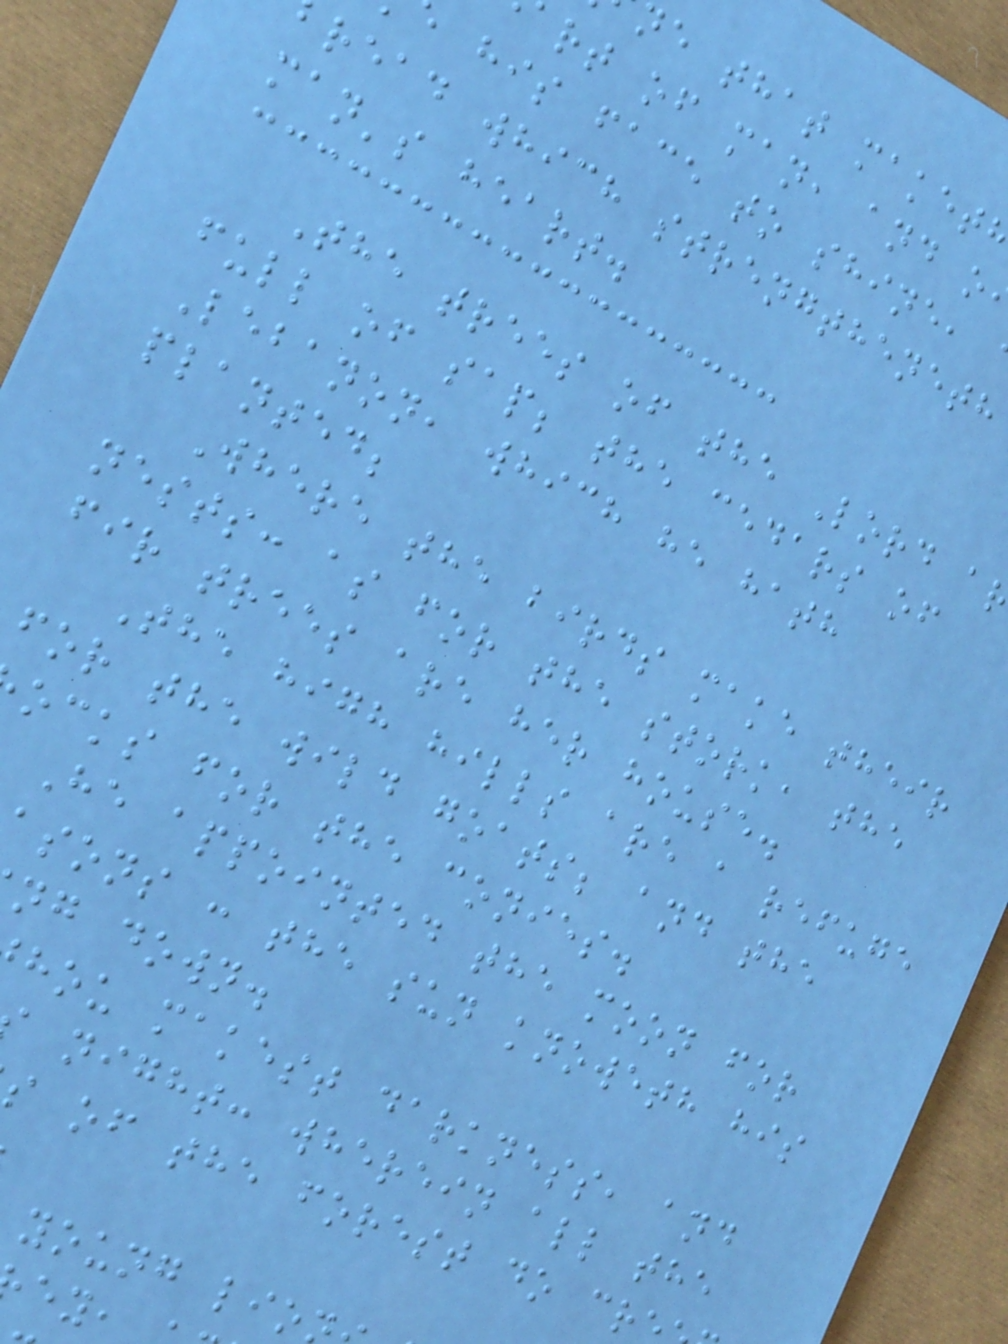ne that maket
rt of man, and o
his face to shine,
read which strengtheneth
man's heart.
The trees of the Lord a
full of sap; the cedars of
Lebanon, which he hath
planted;
Where the birds make their
nests: as for the stork, the
fir trees are her house.
The high hills are a refuge
for the wild goats; and the
ocks for the conies.
He appointed the moon for
asons : the sun knoweth his
ng down.
hou makest darkness, and
night: wherein all the
s of the forest do cr
young lio
